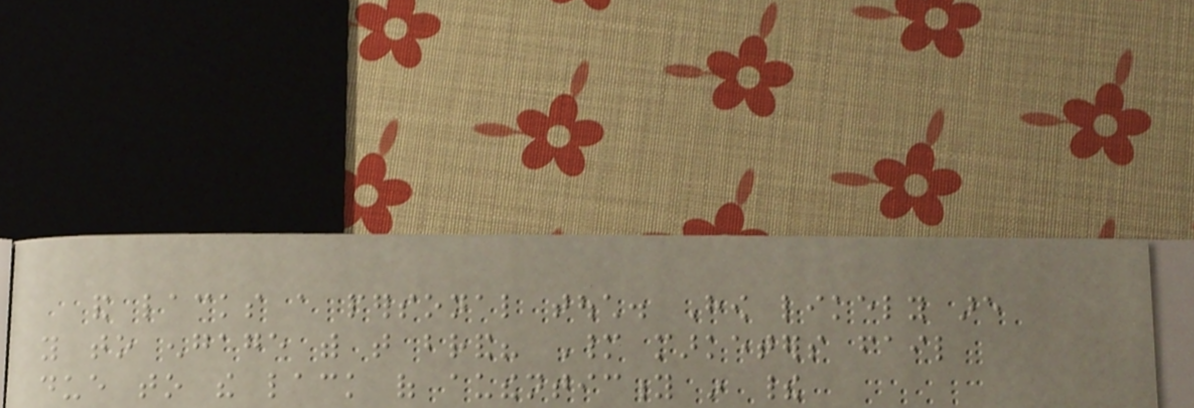and lacks a personal touch. How likely are
you to engage with that brand? Many marketers fail
due to the lack of authenticity in their
